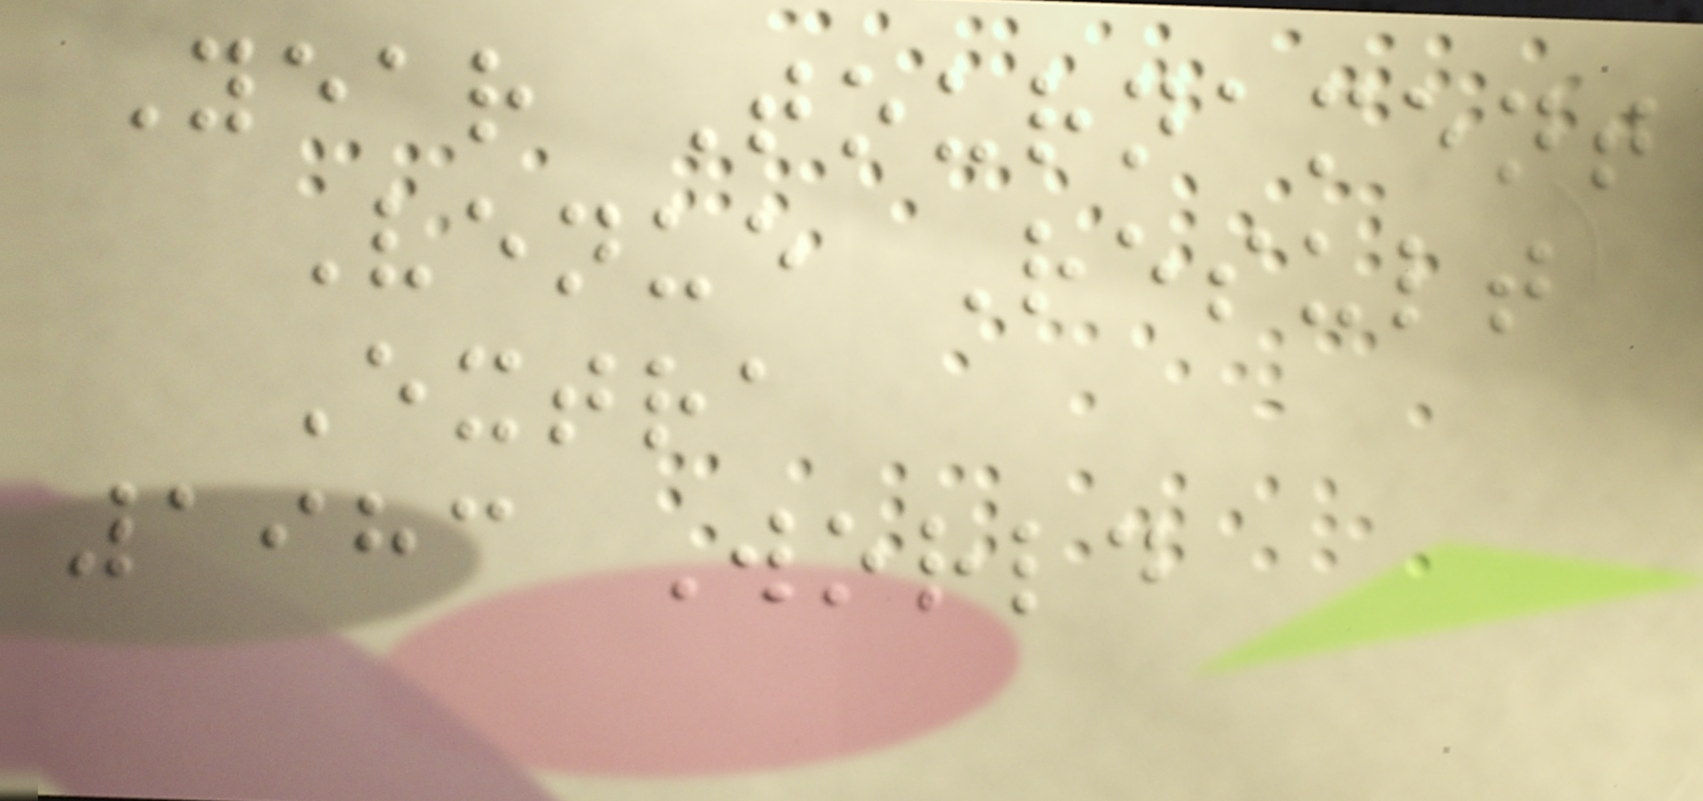Year Tournament
Venue Result
Extra
1983 World
